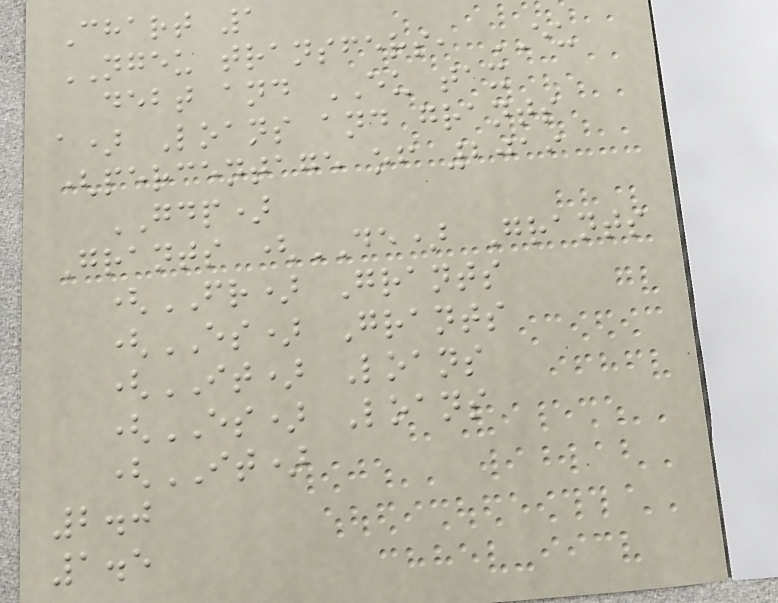Chart 1
NGEU transfers, EU
debt and EU tax
a) Loans and grants
(percentage of 2019
GDP)
Grants (DE) Grants
(FR) Grants
(ES) Grants
(IT) Loans
(ES) Loans
(IT)
2.0
1.5
